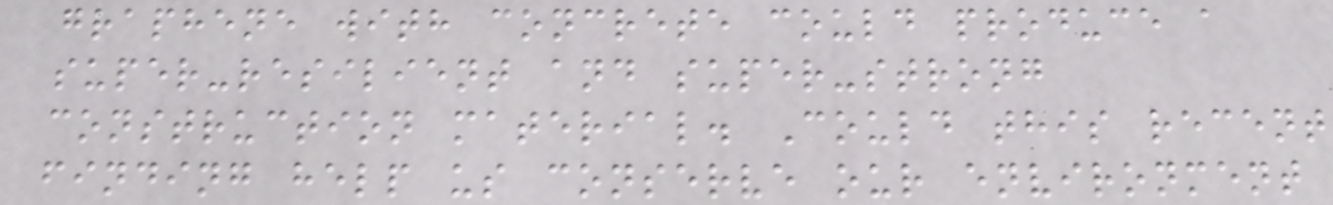graphene with concrete could produce a
super-resilient and super-strong
construction material. Could this recent
finding help us conserve our environment
